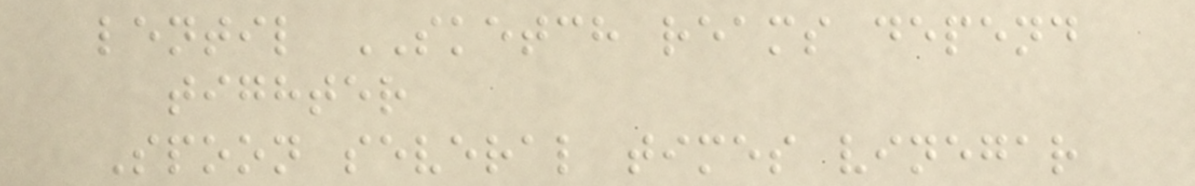lentil SKETCH reams depend
tighter
Spoon several times vinegar
